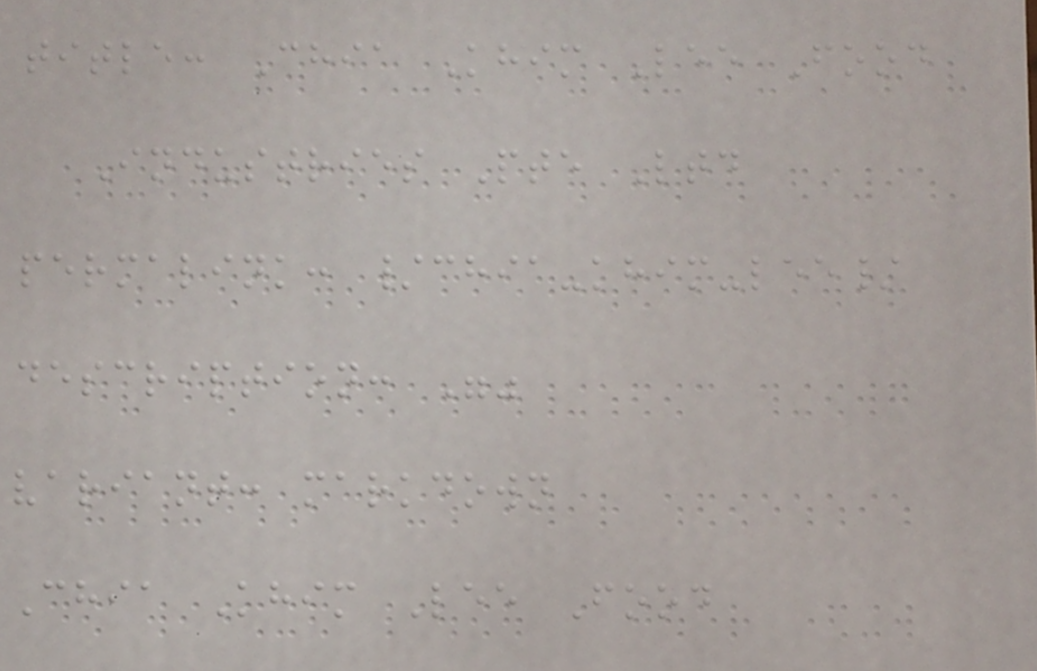title: Chia Khim Lee Food
Industries Pte Ltd
permalink: /chia-khim-lee/
description: ""
variant: markdown
Chia Khim Lee Food
